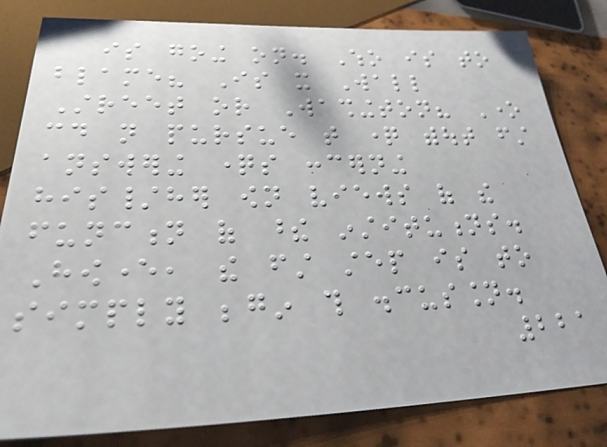is going on. Who is to
blame? Is it Wall
Street or Washington? One
could not pursue that question without first
answering questions concerning
his/her own views of the
function of these institutions.
However, the first step is to
simply begin this discussion.
221
